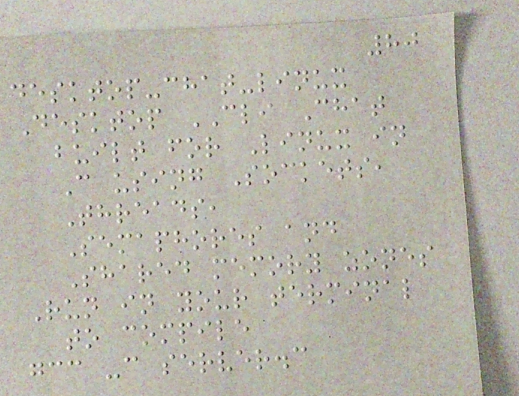80
desktop-chat-linux
Desktop CLI Chat
built for Linux in
C using Sockets,
Threads,
Semaphores and
Shared memory zones
Run in your terminal
to compile
gcc -c server.c
